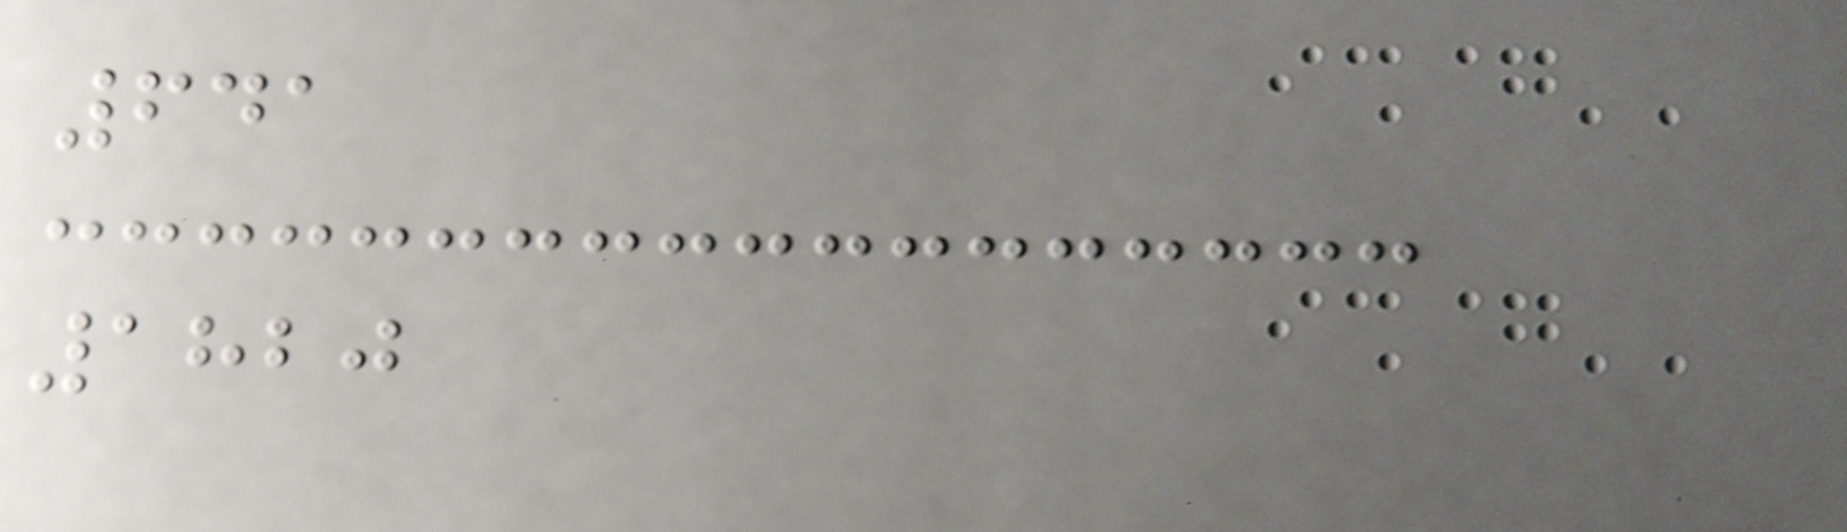641
1820
